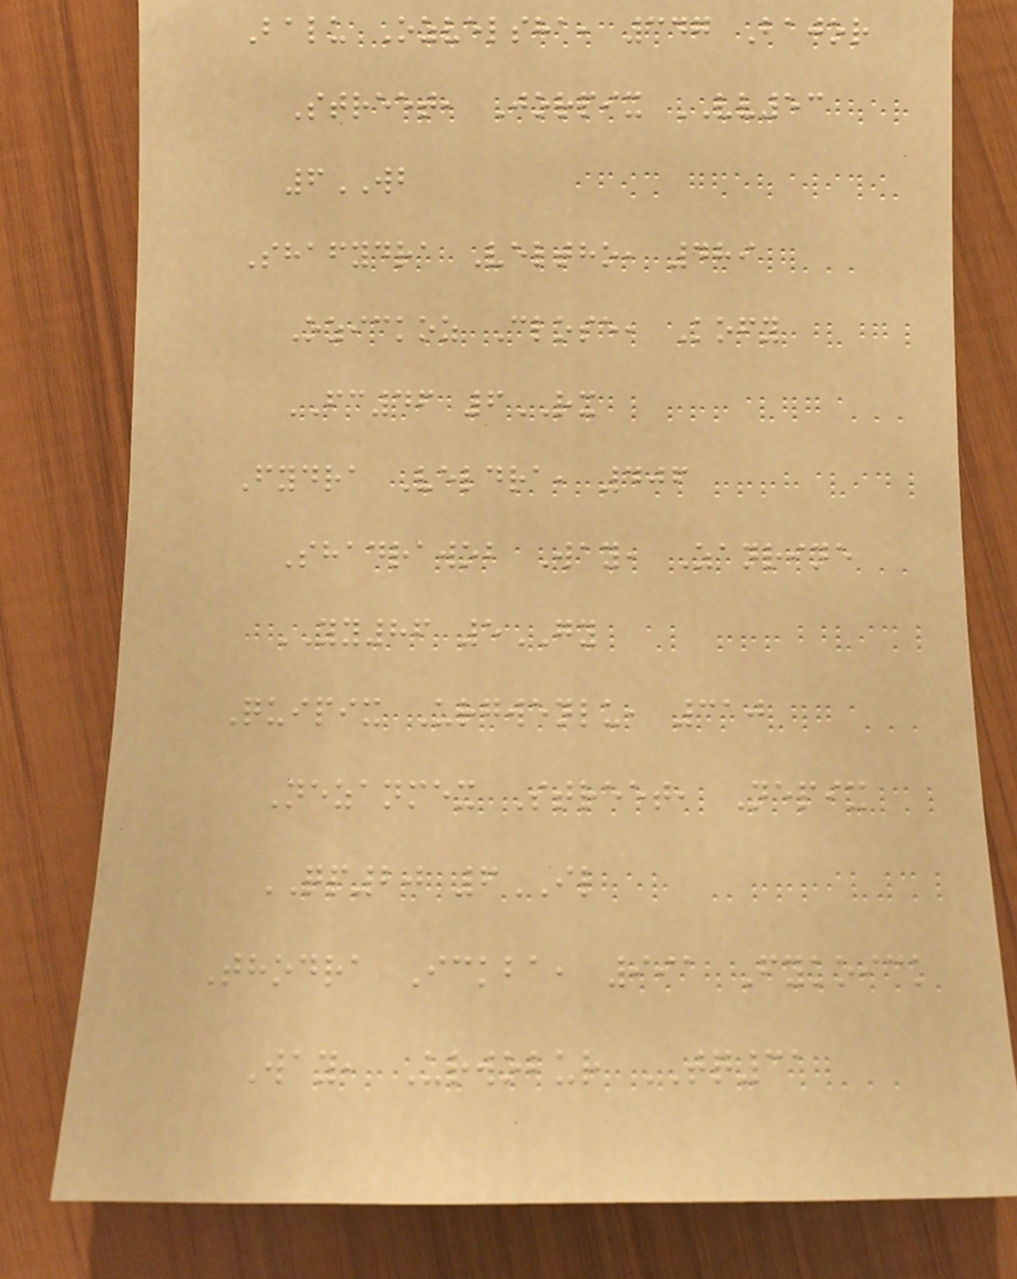Balu Ozvelsha, 347 Bajor
Street, Jorpix VV53
6WB
Shafydra Veltho, 489
Ozickoz Close, Kofy
FC46 6RX
Fydra Veldra, 406
Shadrawob Way, Zanrine
YY86 5GY
Quipix Urgwenlu, 310
Nezanmex Street, Nepix
QP20 6IL
Thodra Ickba, 991 Fykoick
Way, Urwobur TQ31
